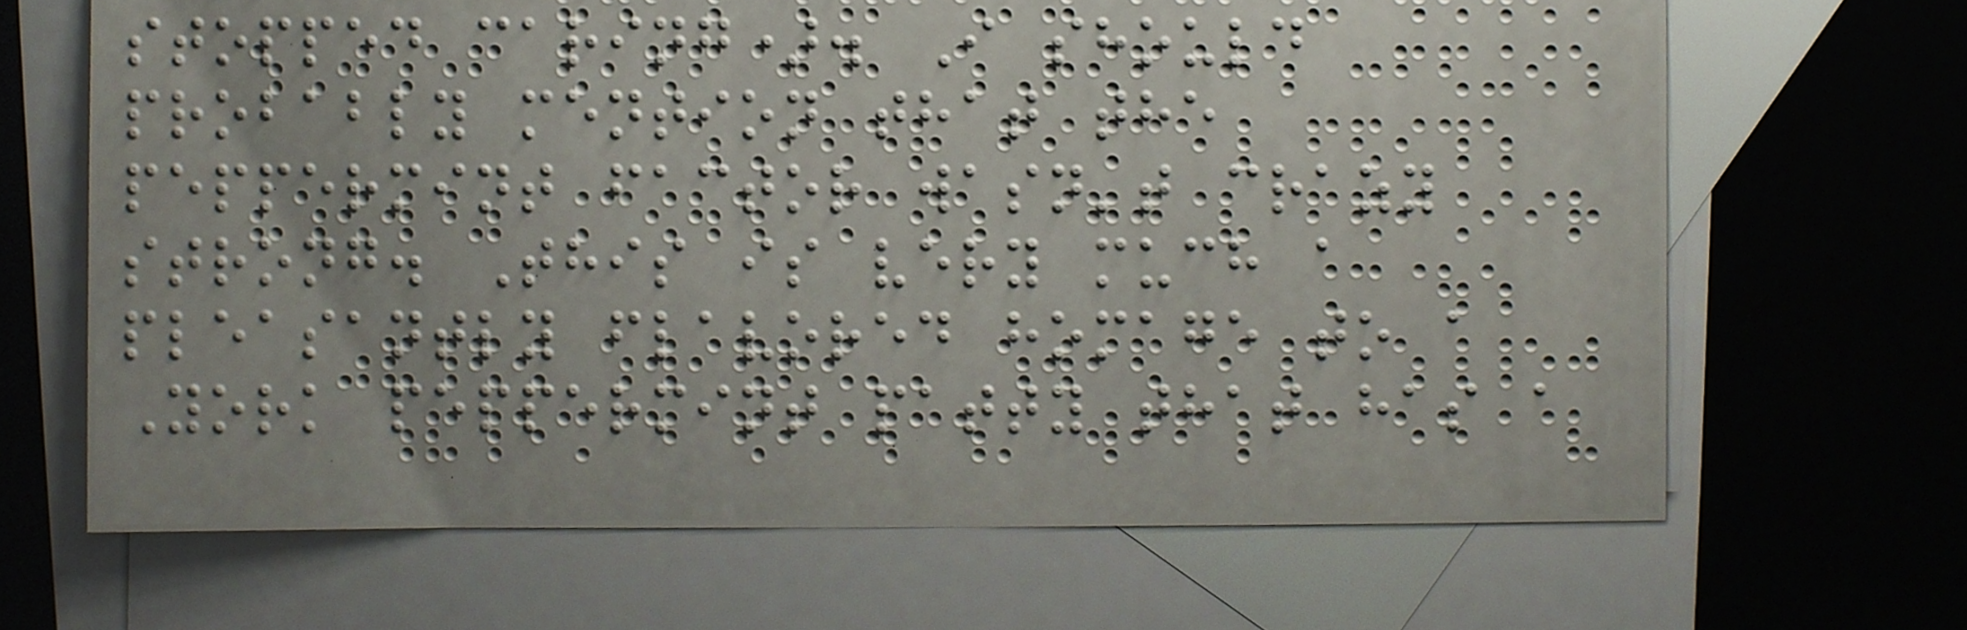stopped caring). I should
probably mention that the
peppermint factor wasn't crazy
strong. This is very much a
pleasantly flavored homage to a
York peppermint patty that has a
